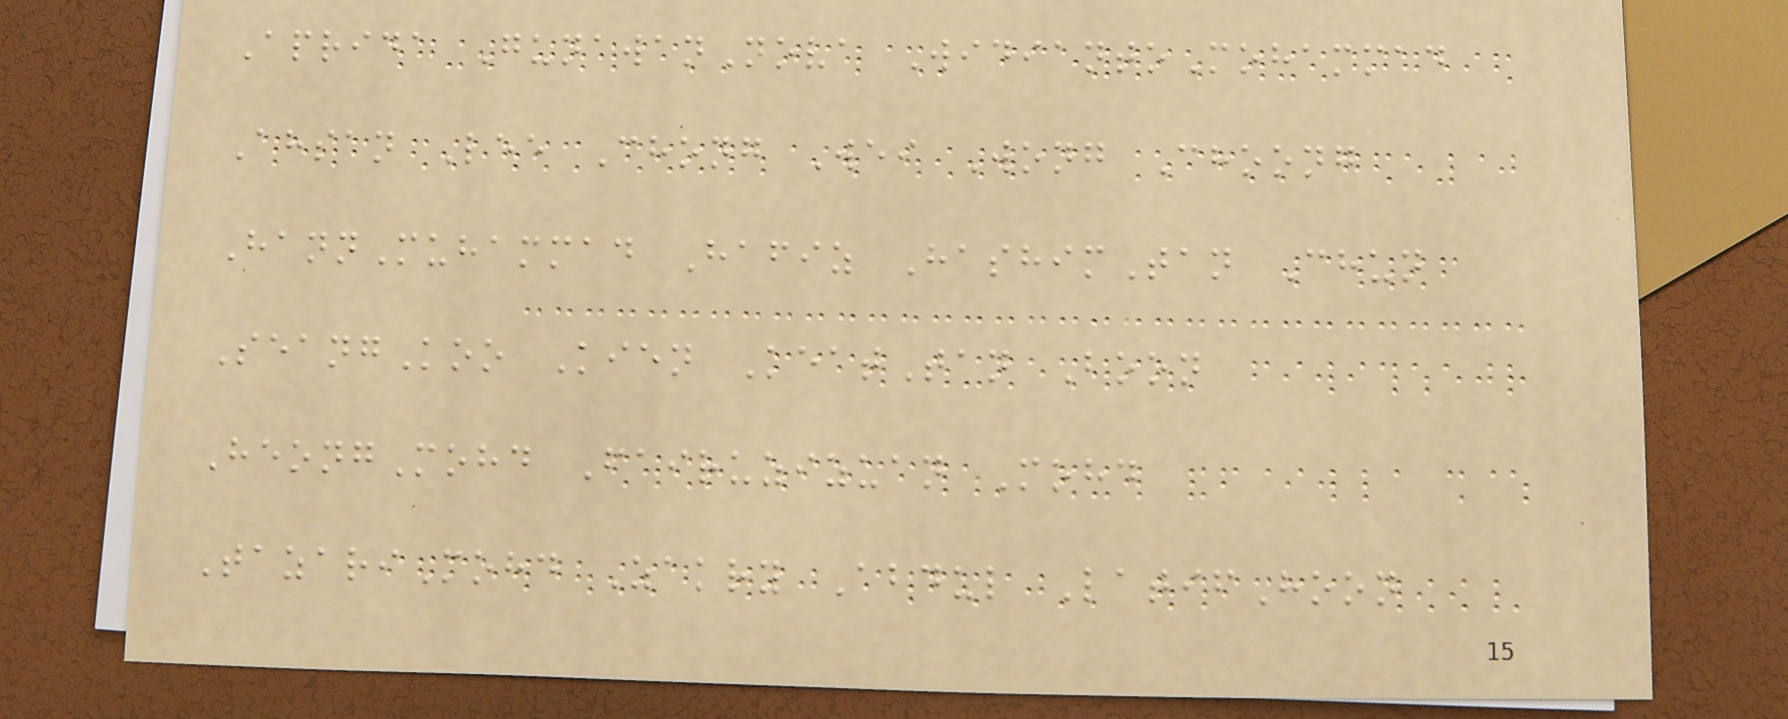Aprida GunawanNova WidiantoMohammad
Ahsan Lee Chong Wei Wong Choong
HannMuhammad Hafiz HashimTan Chun
SeangKoo Kien KeatTan Boon
HeongMohd Fairuzizuan Mohd
TazariMohd Zakry Abdul LatifHoon
